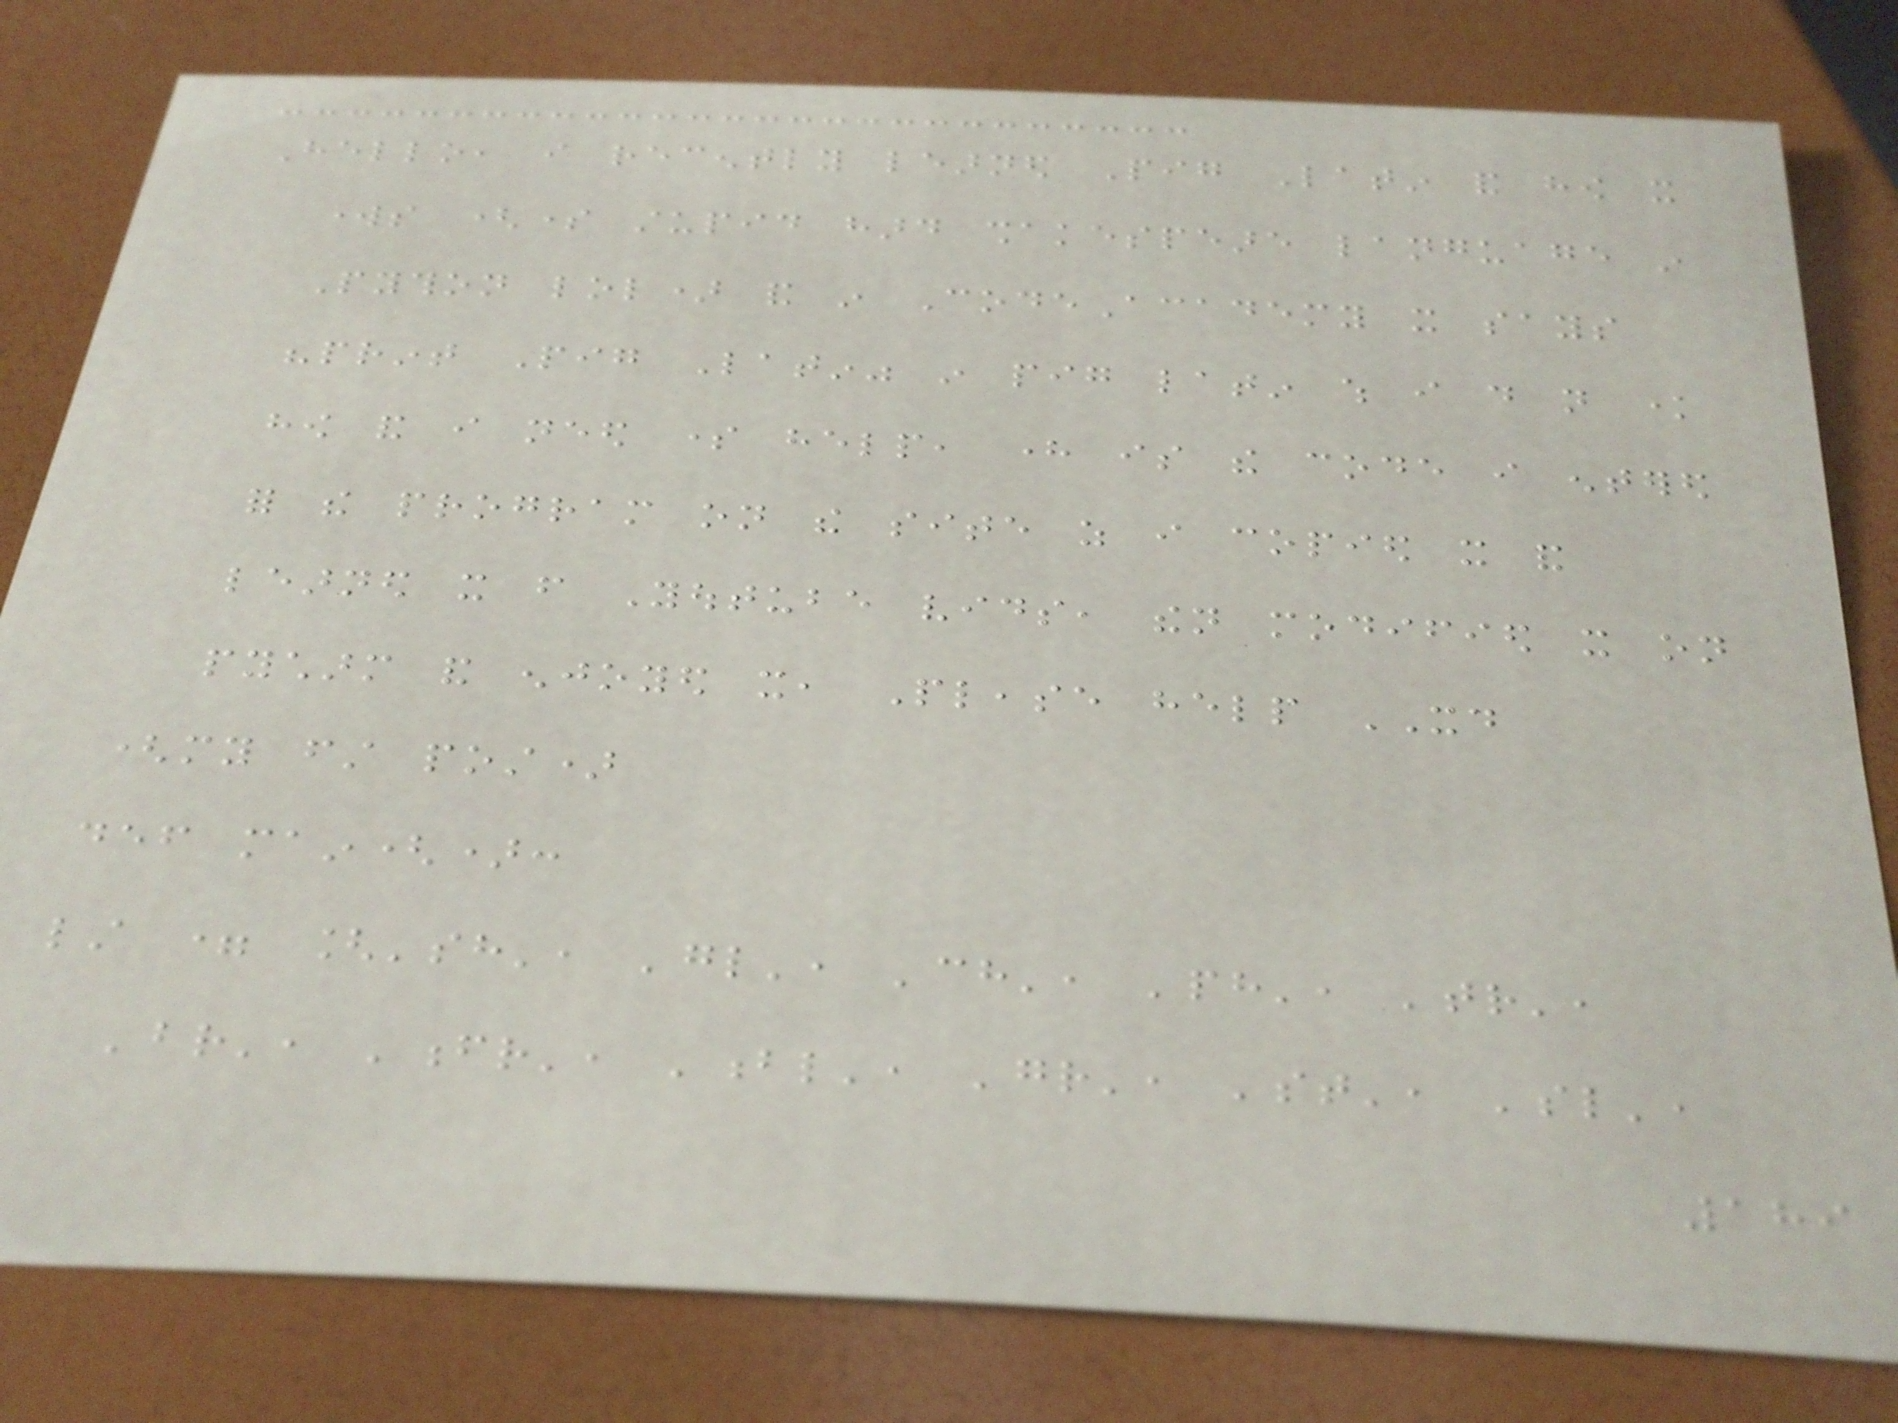Hello, i recently learned Pig Latin and how it
works (some stupid hard shakespeare language in
Python lol) and in CodeAcademy it says
"print Pig Latin" in pig latin which i do not know
how and i need some help, here is the code i entered
for the program on the site as i copied it and
learned it from Youtube vids, then modified it on
pycharm and enjoyed it, Please help XD
(my first post)
def main():
lst = ['sh', 'gl', 'ch', 'ph', 'tr',
'br', 'fr', 'bl', 'gr', 'st', 'sl',
189
